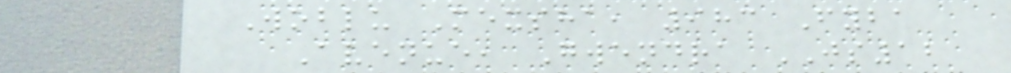Woblu Mexsha, 983 Fyba
Avenue, Gwendra JS12
